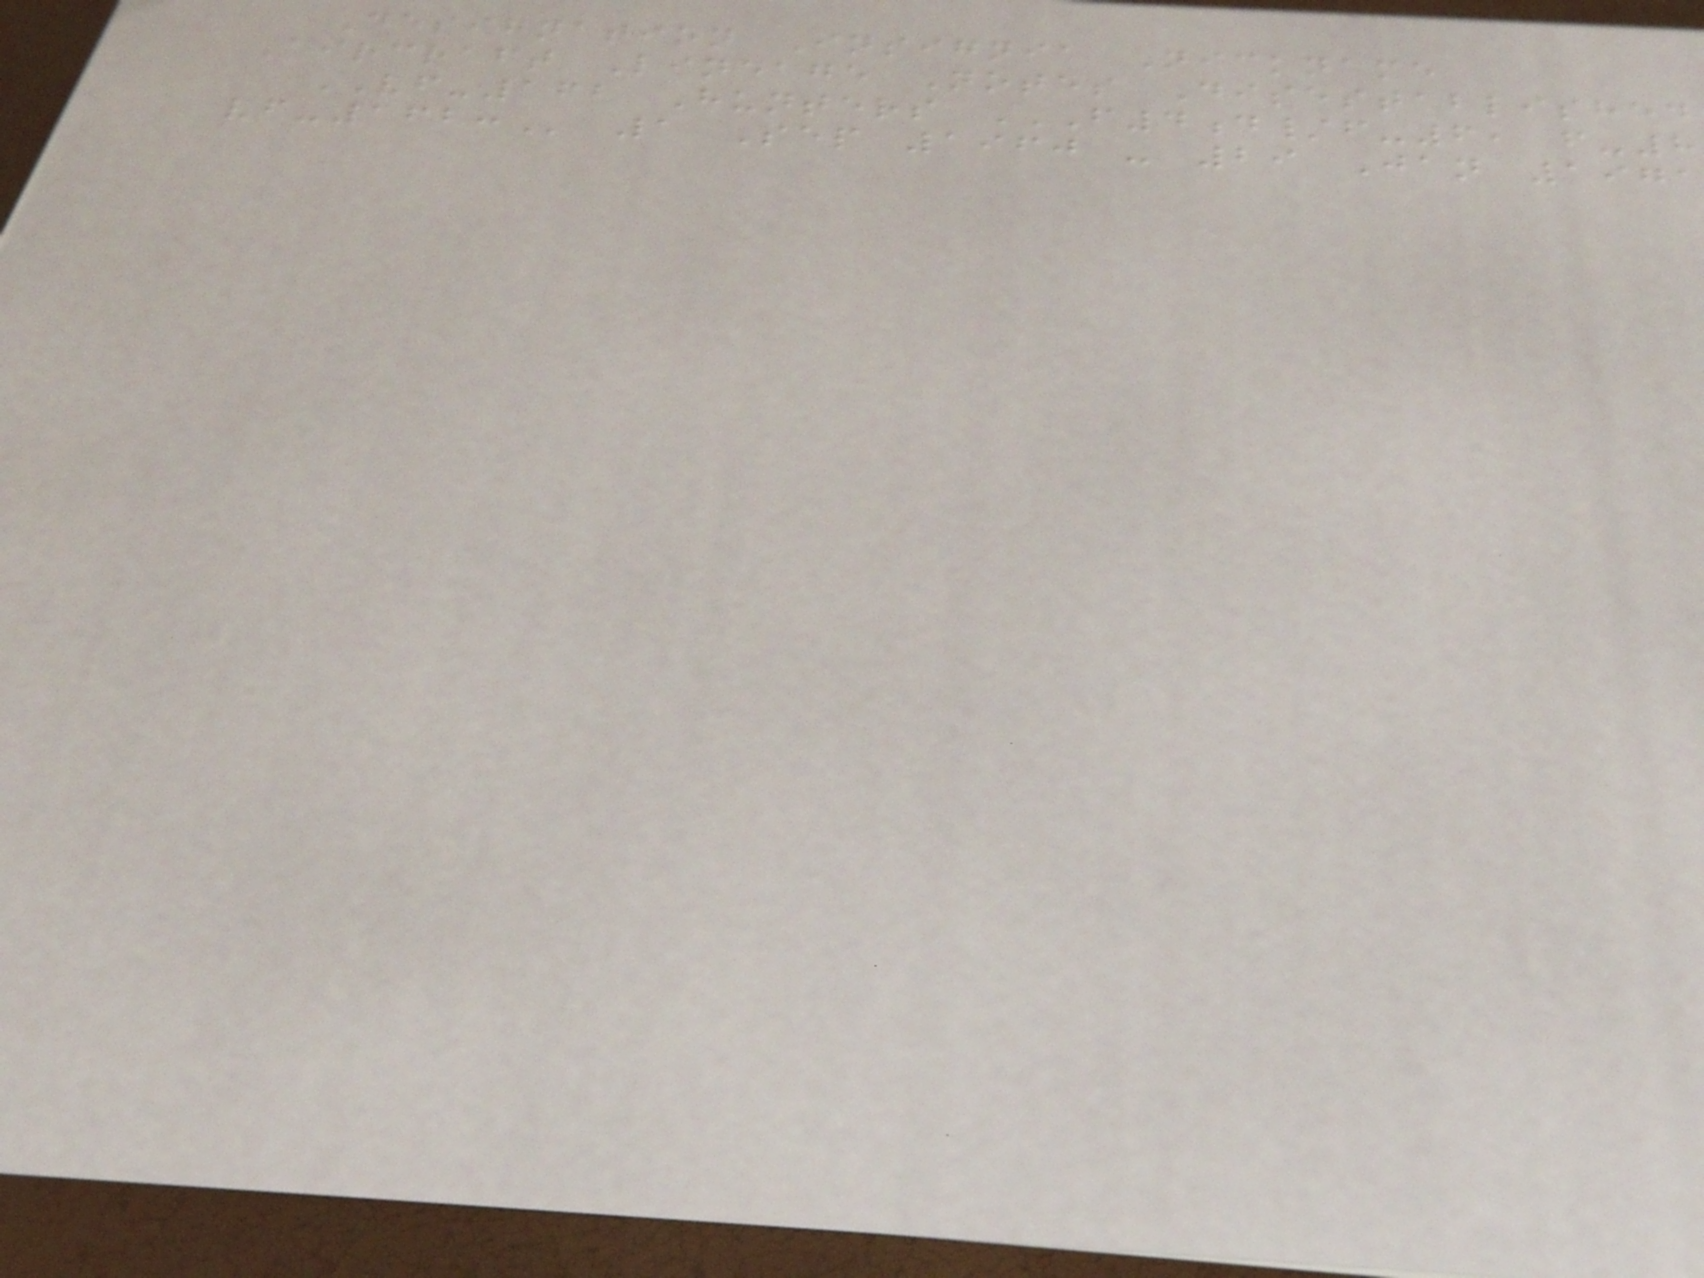Designation Insignia Nickname
Aircraft Lineage Notes Disestablished
VF-162 Hunters F4D/F-6, F-8
1 Sep 1960 - 29 Jan 197
